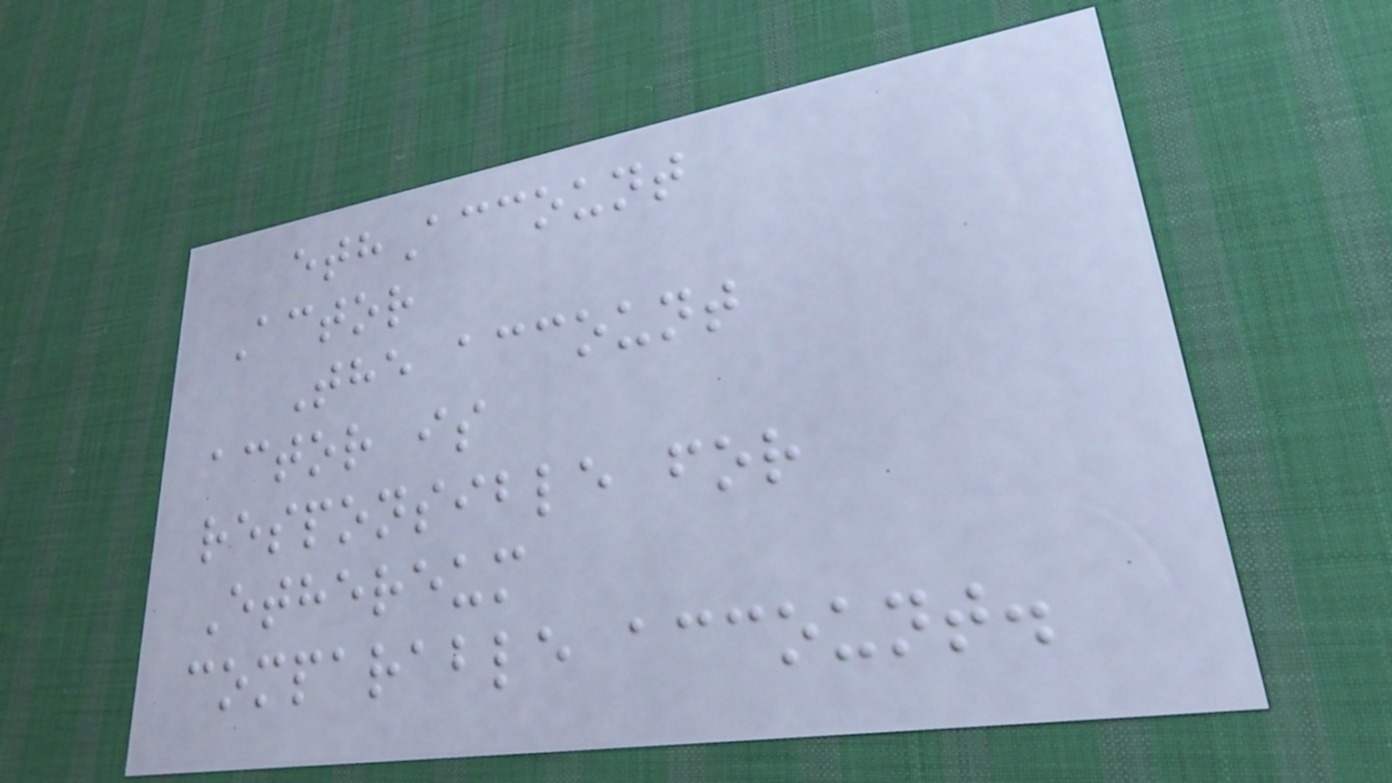ethAccount
Actor
The account
actor is
responsible for
Ethereum
comparable account.
